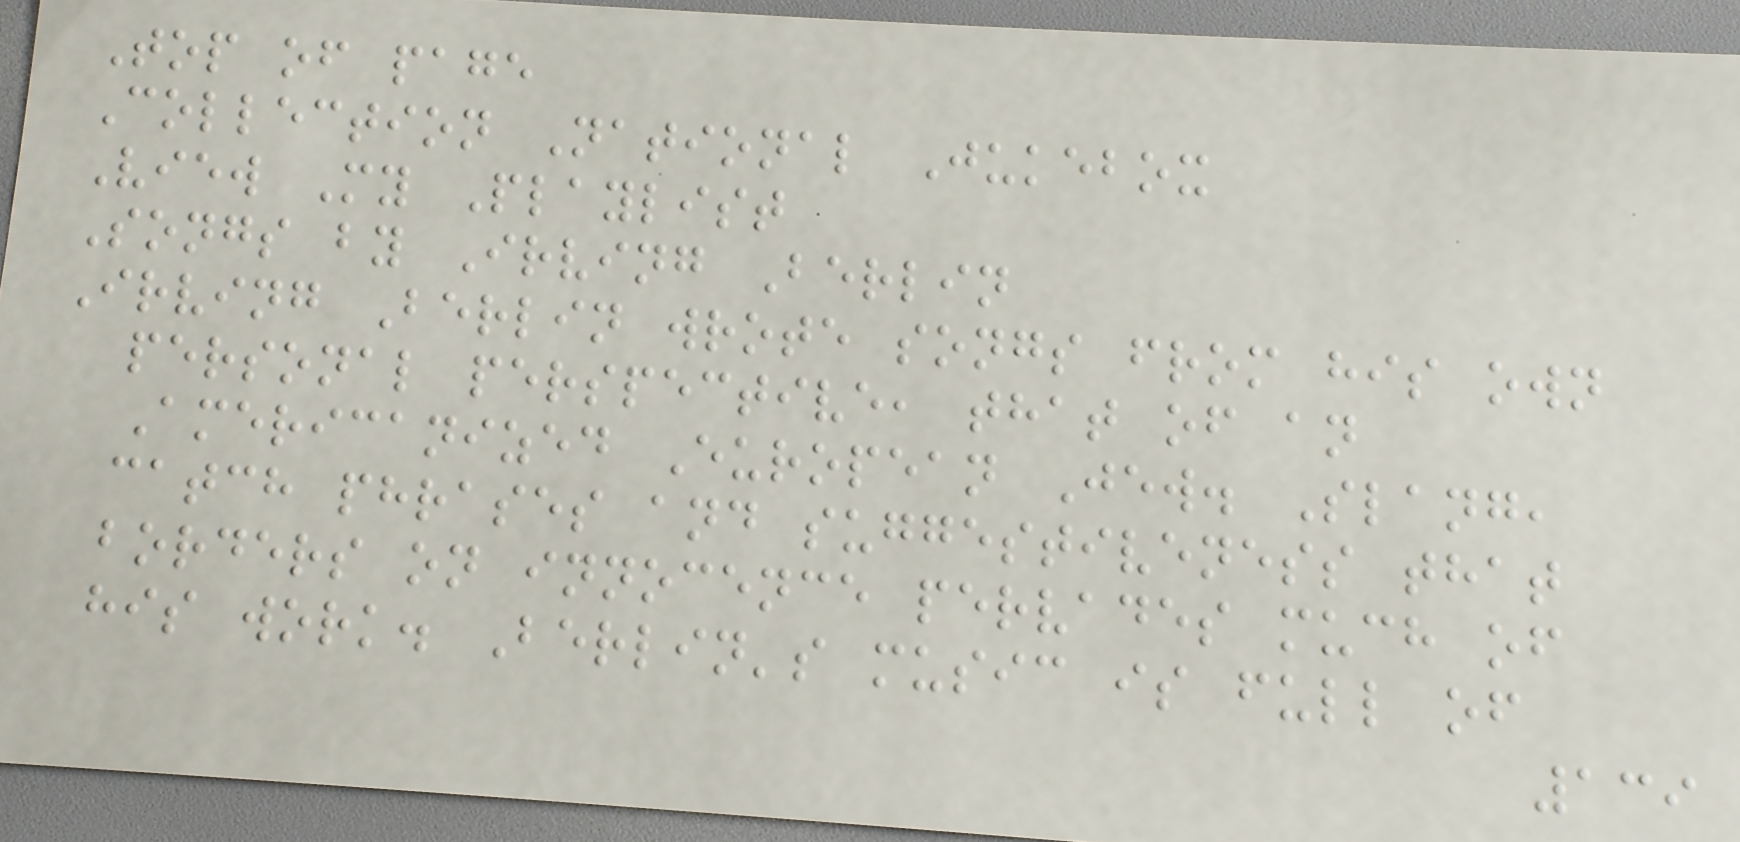Top of page
Collection National Jukebox
View My Playlist
Songs by Irving Berlin
Irving Berlin wrote songs from his own
personal perspective, that of an
Americanized European Jew. Slang,
catch phrases and suggestiveness that
borders on innocence pervades much of
his work. Berlin's music is full of
139
